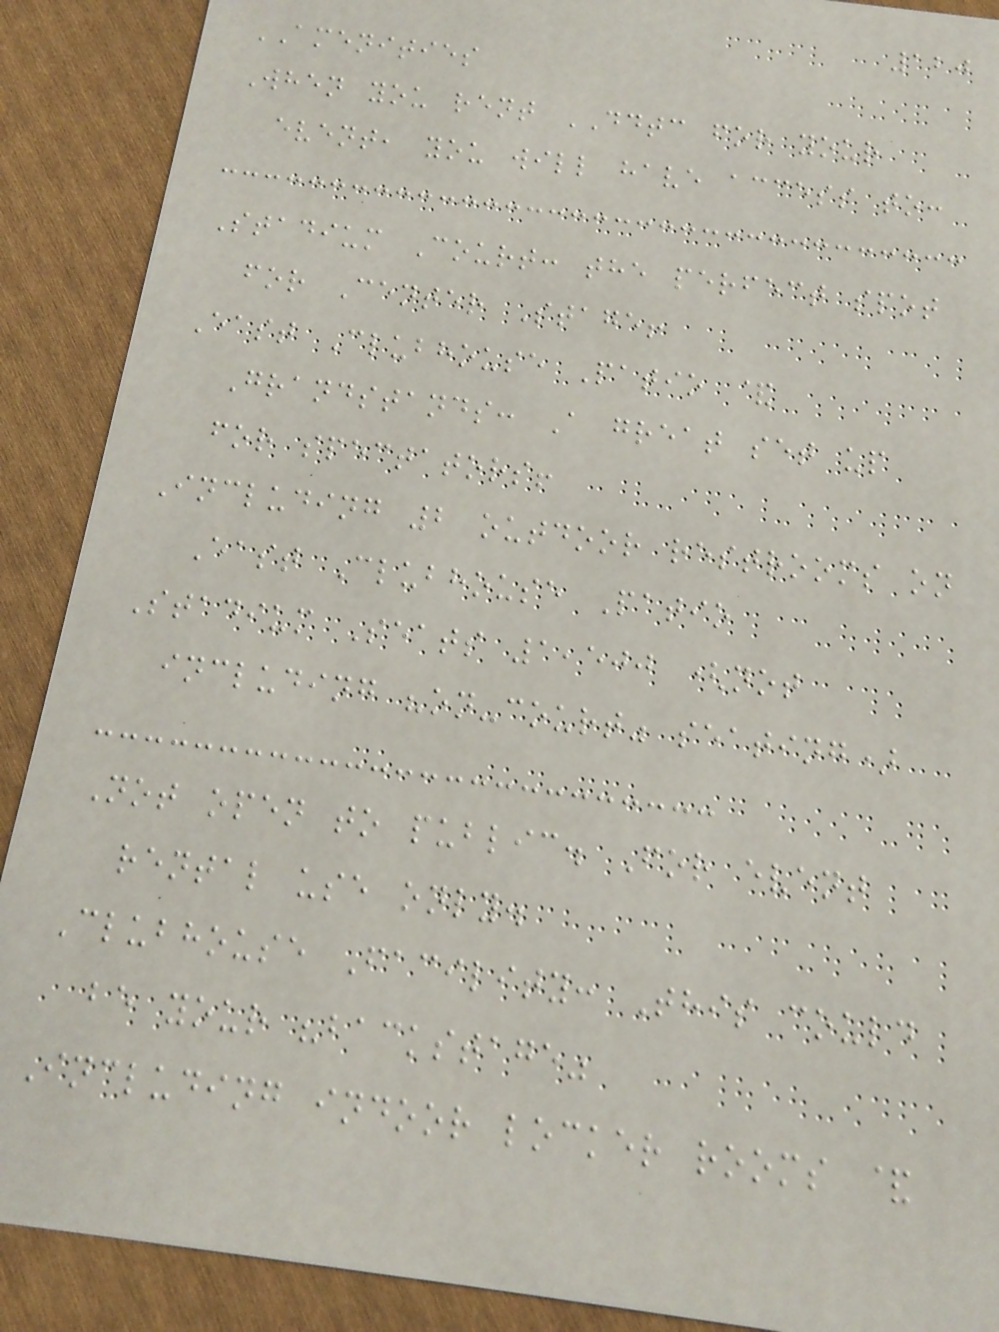120
AMENITIES
When you rent DDTC for your
event, you will have access to:
Stadium Court: the perfect spot
for Center Stage!
East Clubhouse Patio &
Grandstands: A great set up
for spectators!
Including 2 outdoor restrooms on
East Clubhouse Patio
Stadium Seats 1,500 (not
including "on-court" seating)
Not open to public. For event
rental use only.
Clubhouse Facility: This could
be your "backstage"
Including indoor locker rooms &
